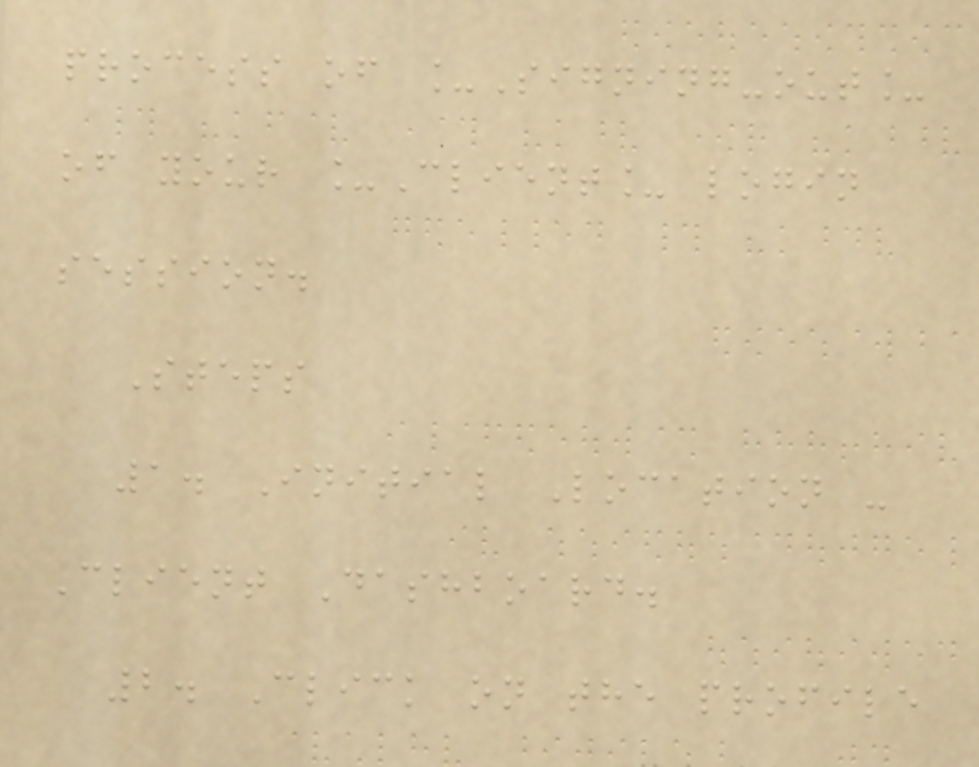process of _Signing-out_
of your _Client_ login
session.
Steps
1. Initial Location -
Client Dashboard.
2. Click on the profile
